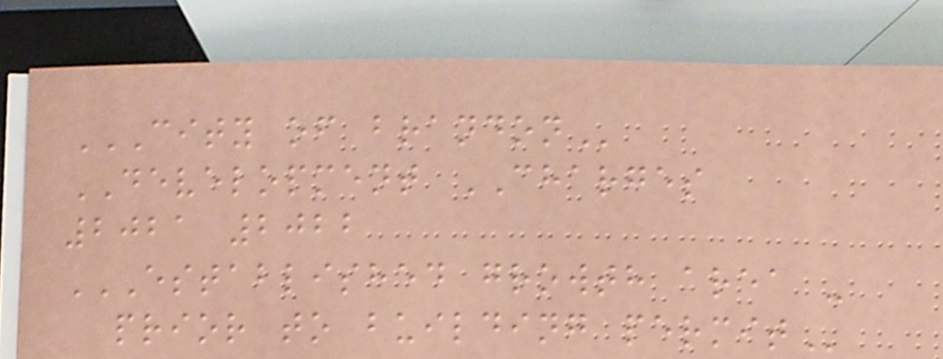CITY OF BRANDON
DEVELOPMENT CHARGES
2021 2022
ESTABLISHED GROWTH AREA -
PRIOR TO BUILDING PERMIT
